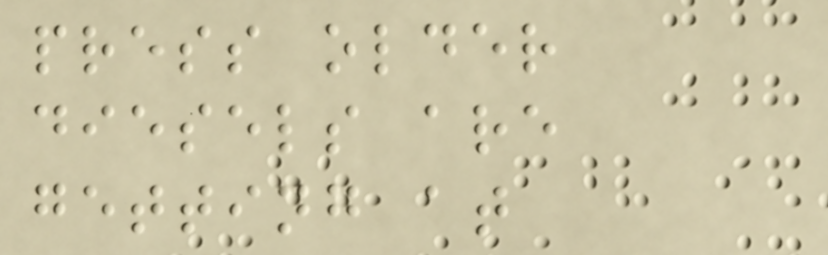press older
diesels are
getting at
